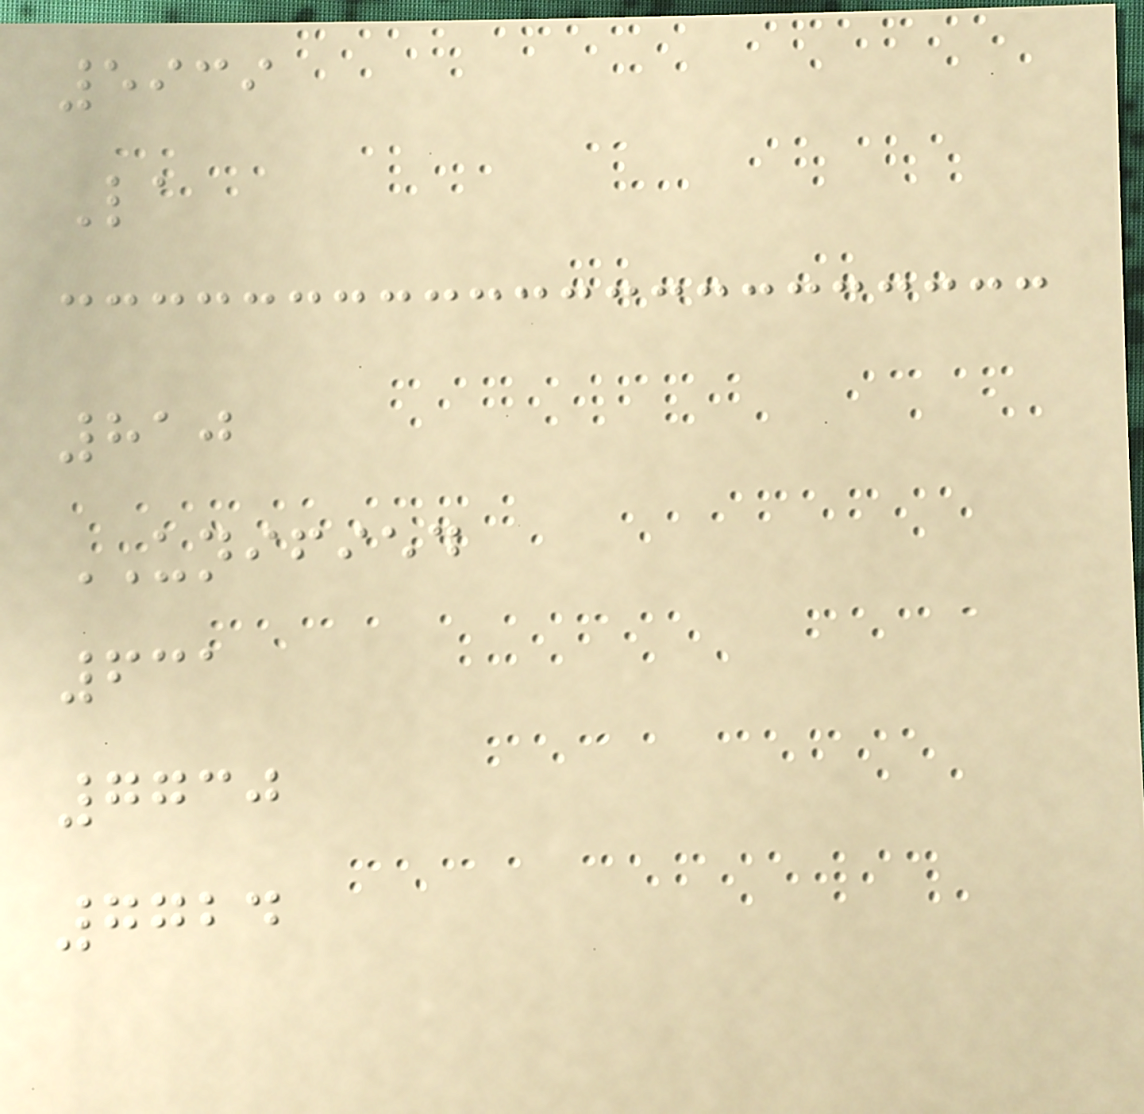5939
La
810
UNIFIED
631
7730
7724
